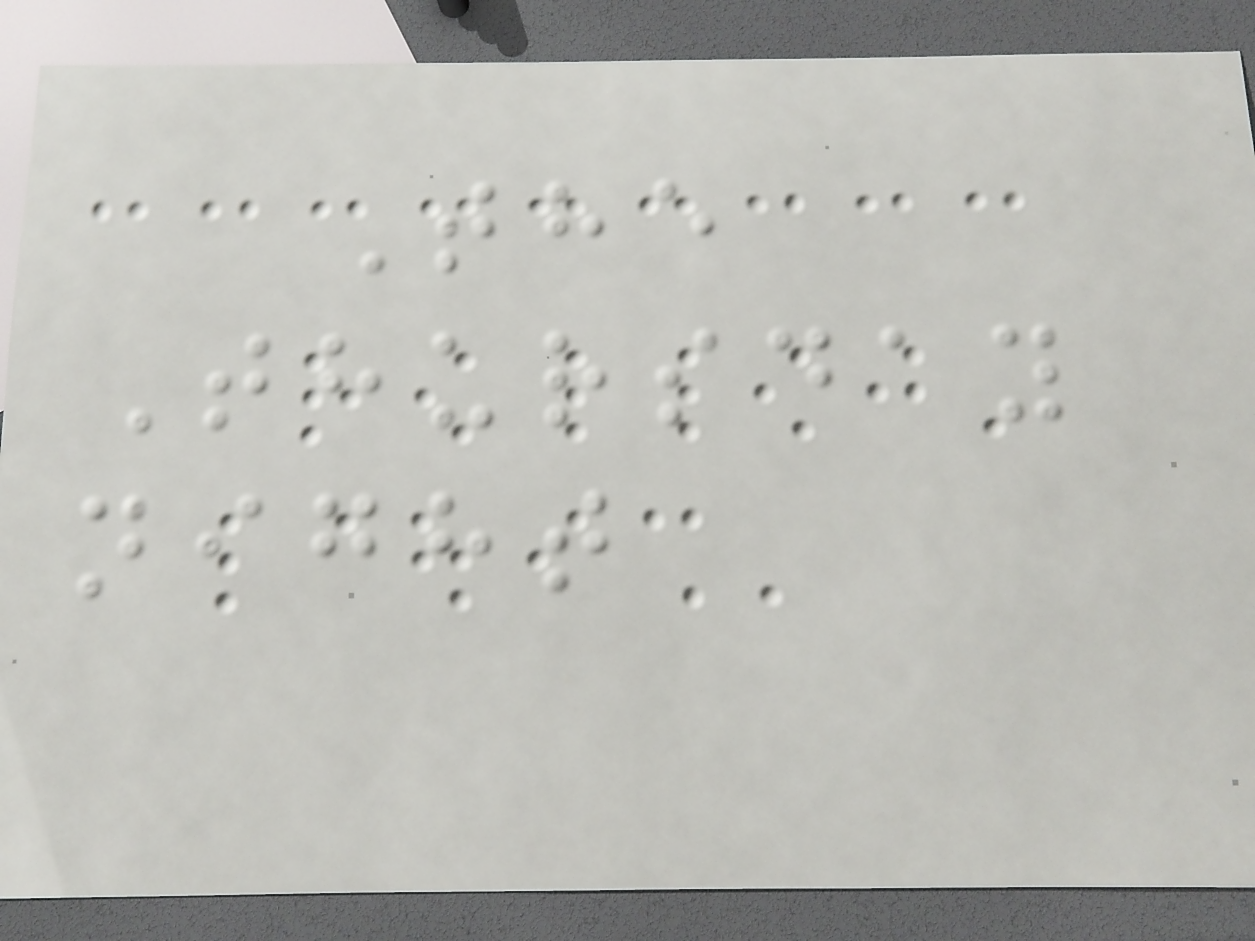The
Thursday
night
